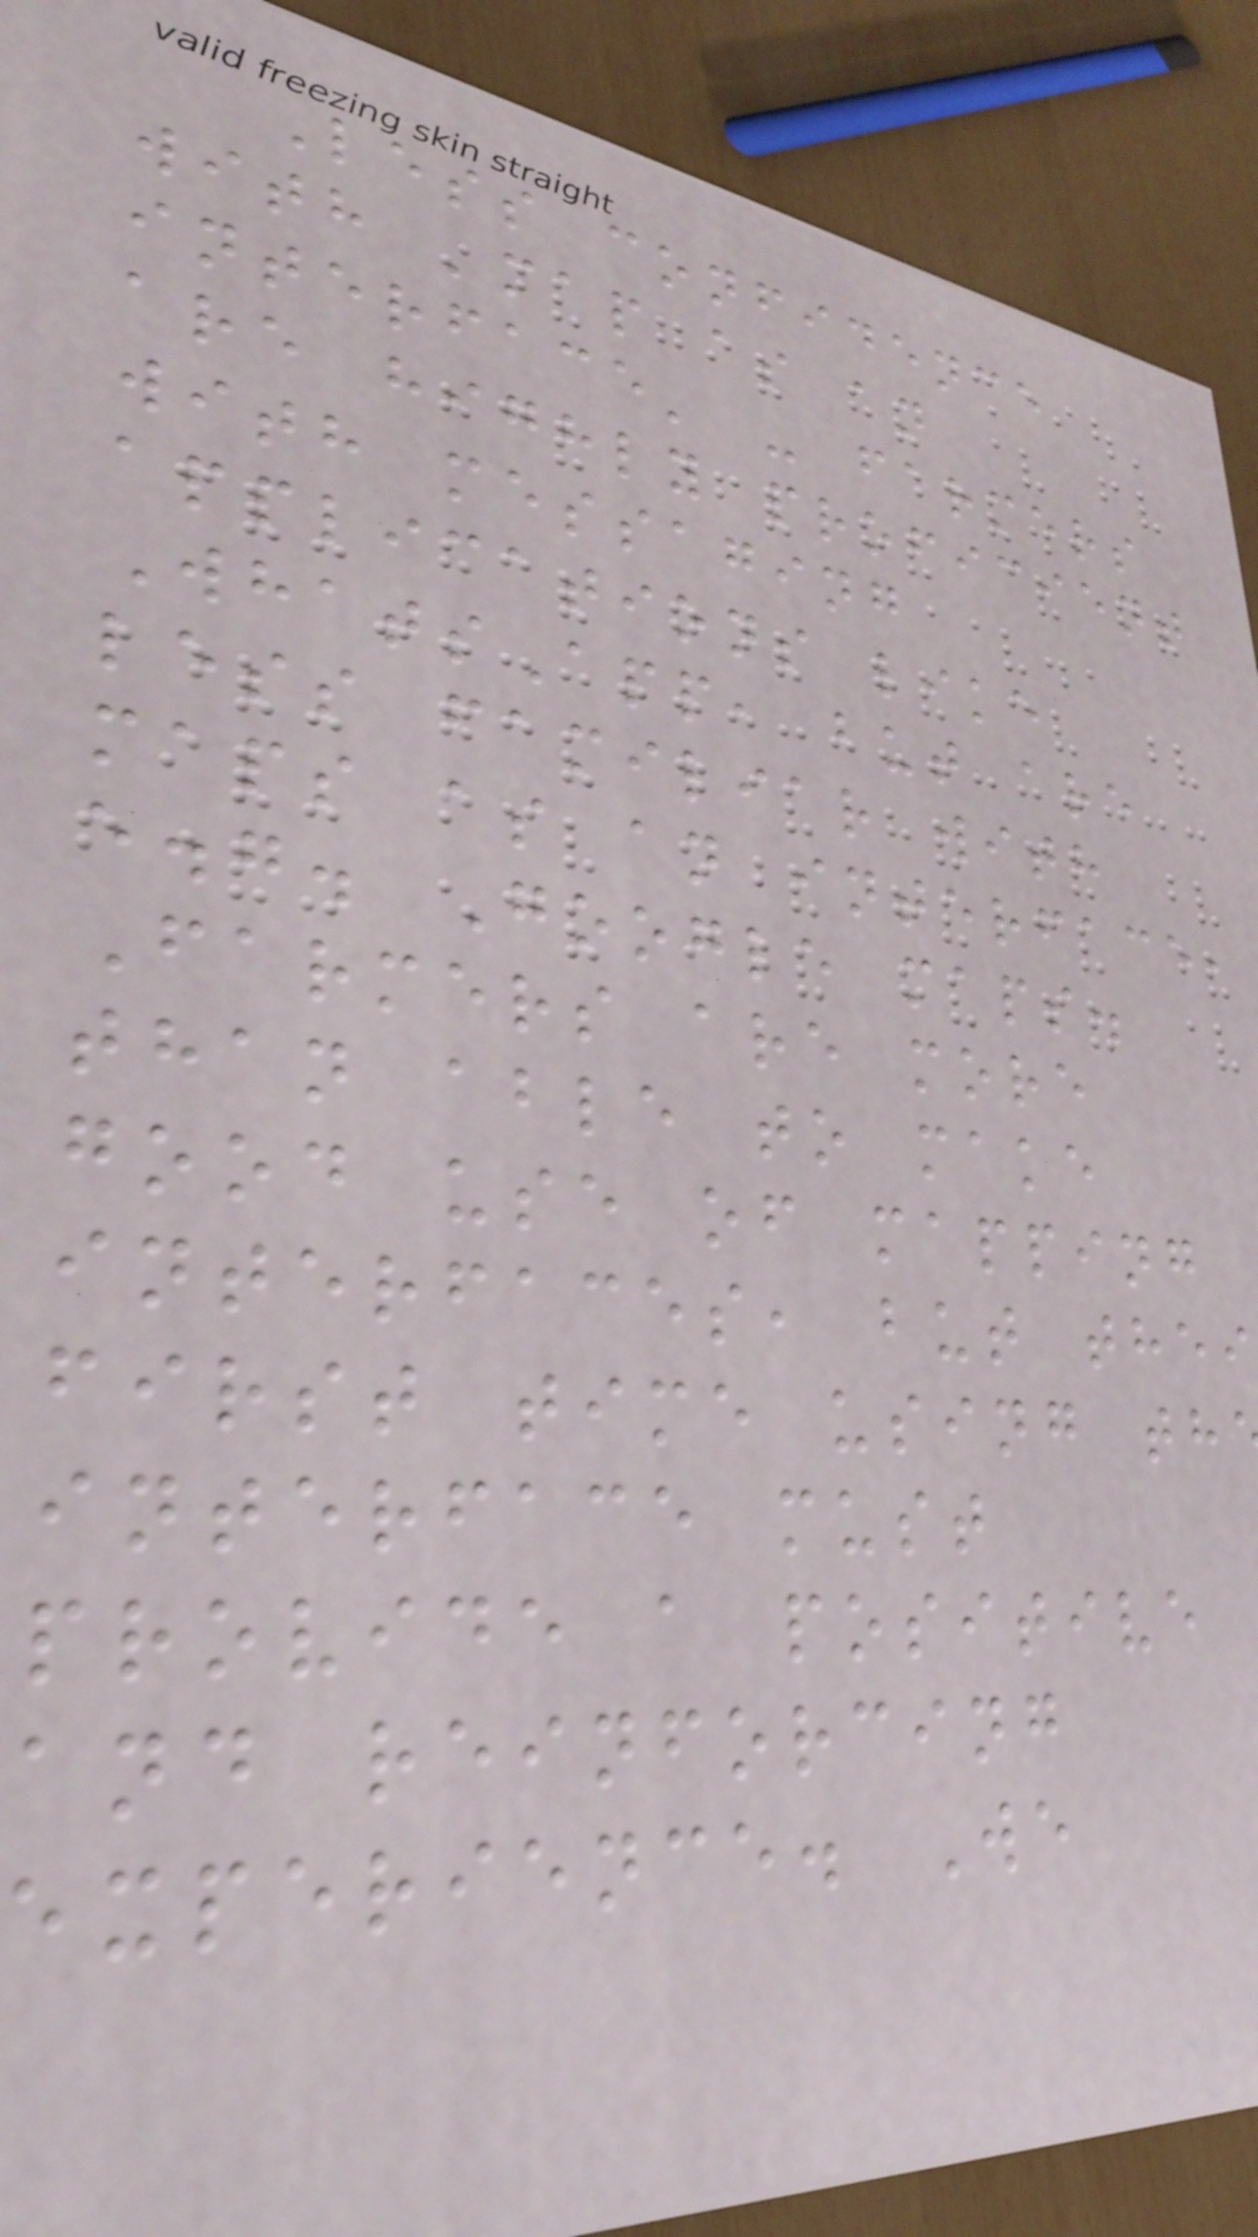Less confidence
with 'map as an
interface' - farmers
are highly proficient
with messaging
applications like
WhatsApp, but are
less familiar with
maps as an interface,
e.g. Google maps.
Farmers are more
than able to make
good use of mapping
interfaces, but thei
first time using th
interface must
provide a positive
and reinforcing
experience. We
